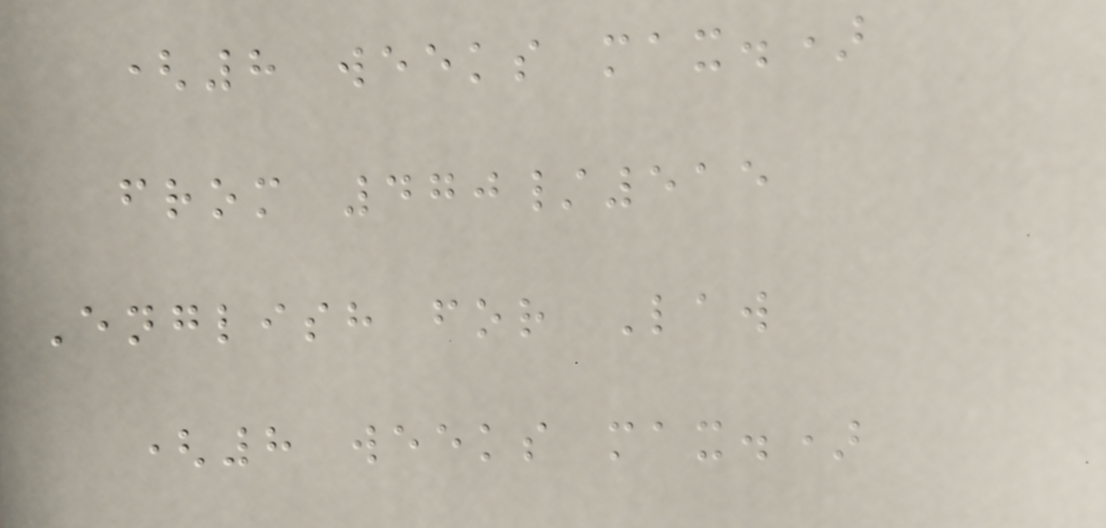(8 weeks max.)
from 470/515
English for Law
(8 weeks max.)
